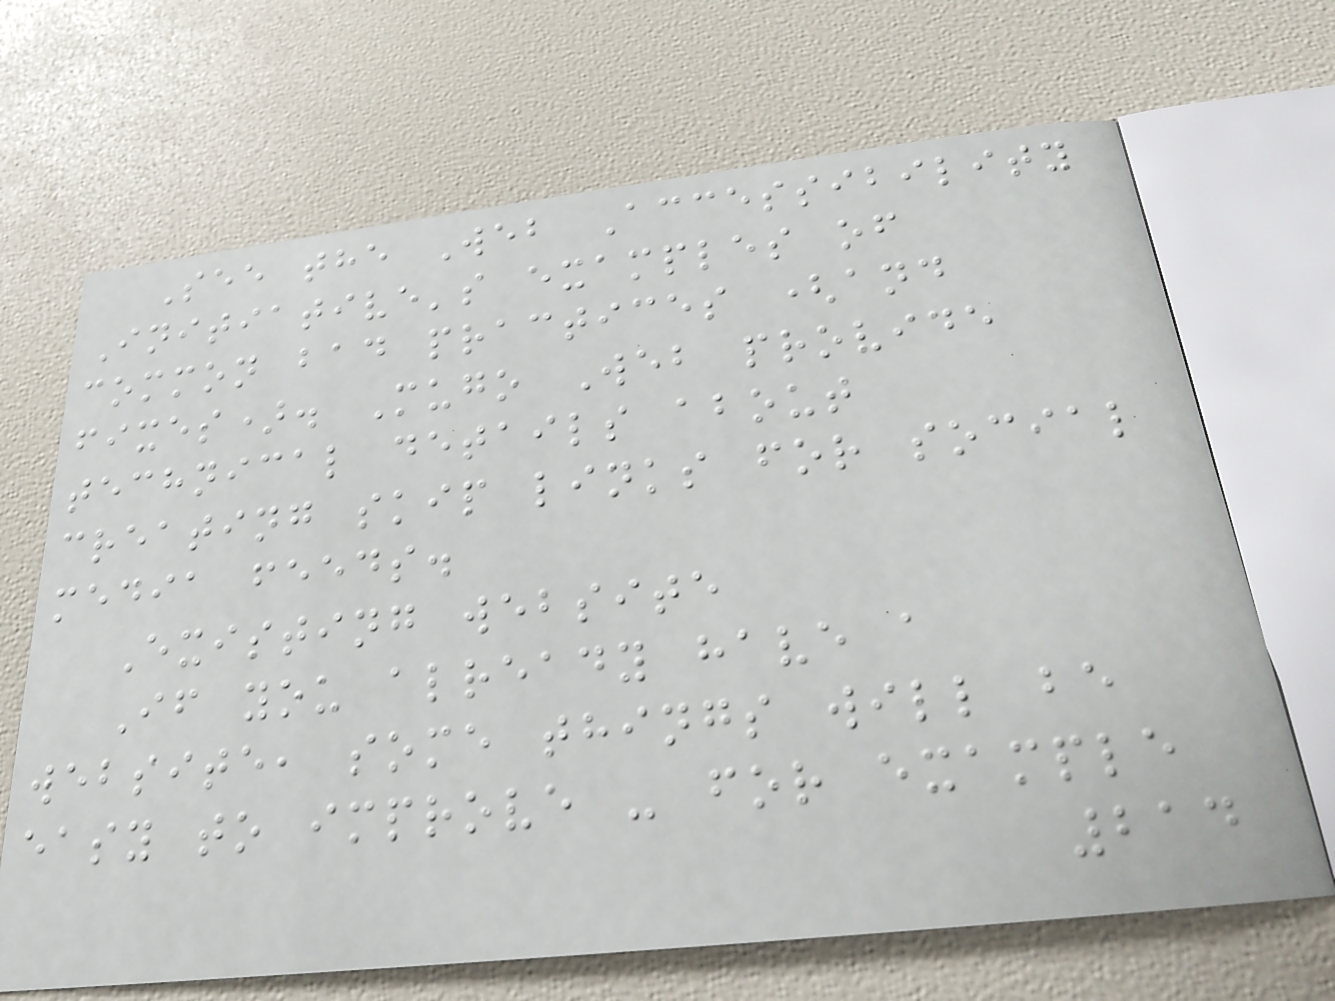See the Web Accessibility
Initiative's examples of
common bad practices (and
fixes). Mugo Web provide
technical details about
creating skip links for social
media feeds.
Existing website
If you already have a
website, some things will be
easy to improve - for example
214
